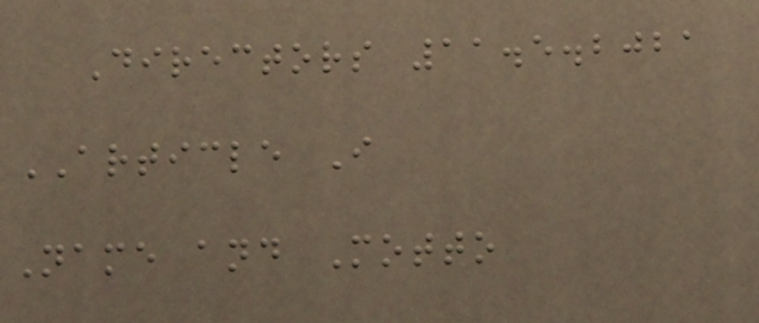Directors 11.5.2021
ARTICLE I
Name and Motto
